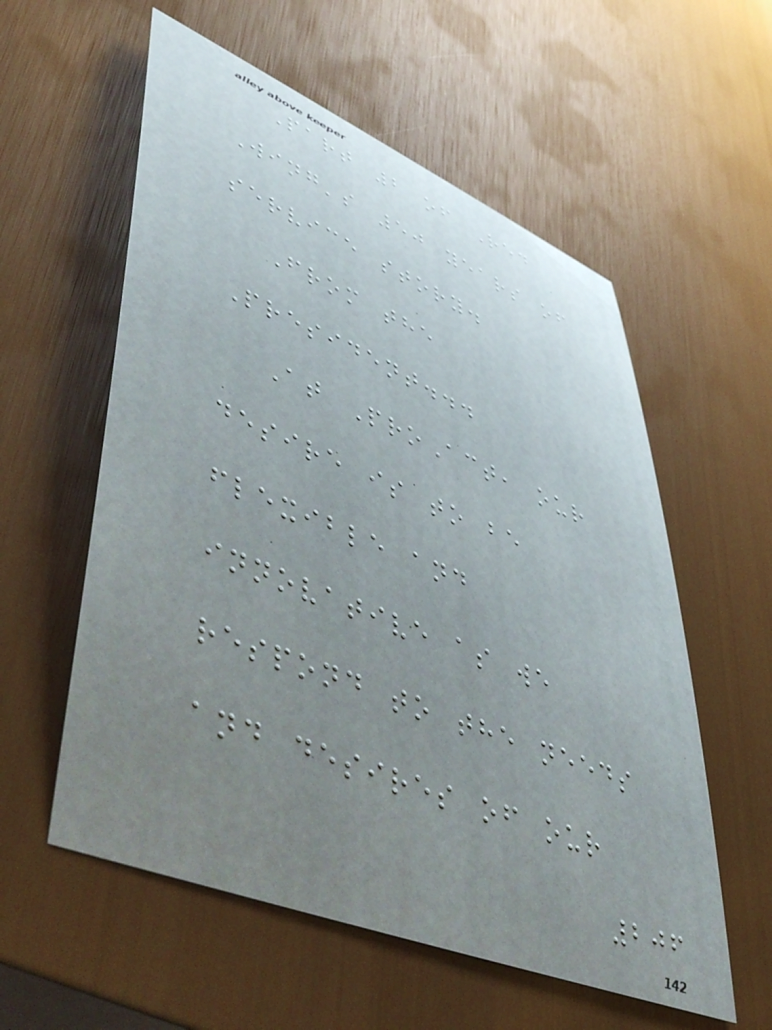Part 2 of Red
Wing's 50 years of
service story.
From the
President...
At ProAct, our
desire is to be
flexible and
innovative as we
respond to the needs
and desires of our
206
